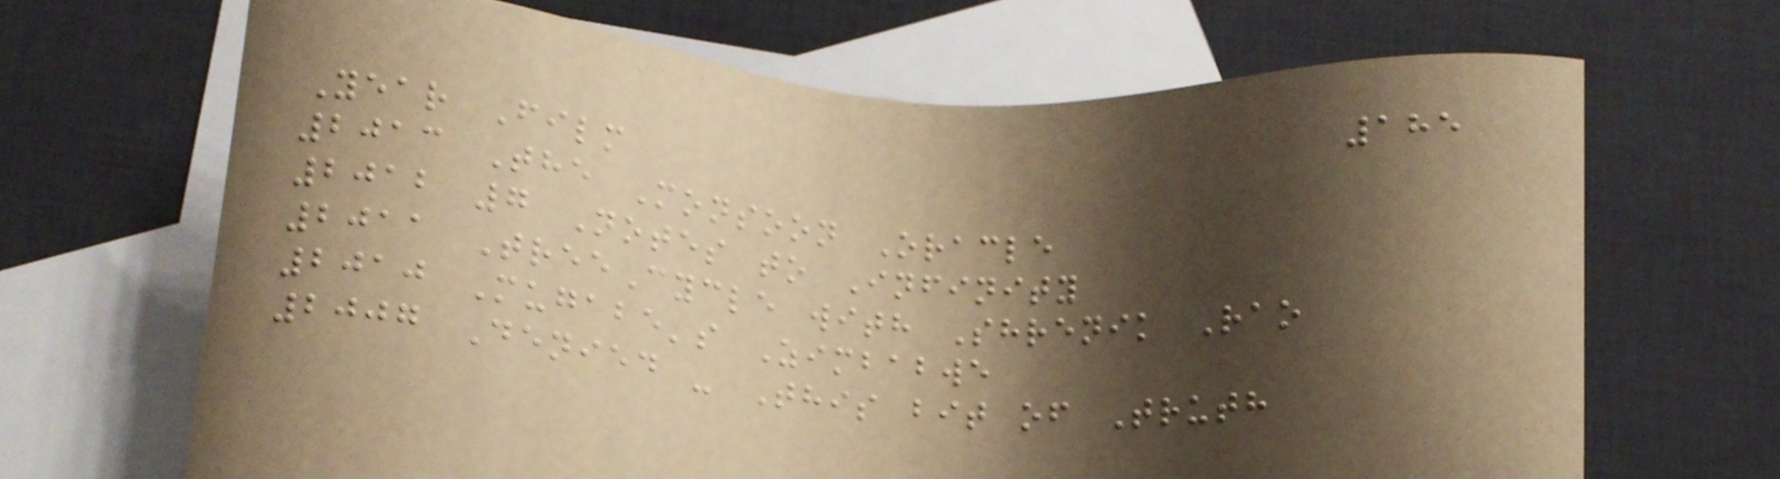185
Year Film
2013 The Monsoon Oracle
2012 7 Notes to Infinity
2011 TreeCycle with Shrenik Rao
2010 Mugabe's Zimbabwe
2007 Denied - This bit of Truth
